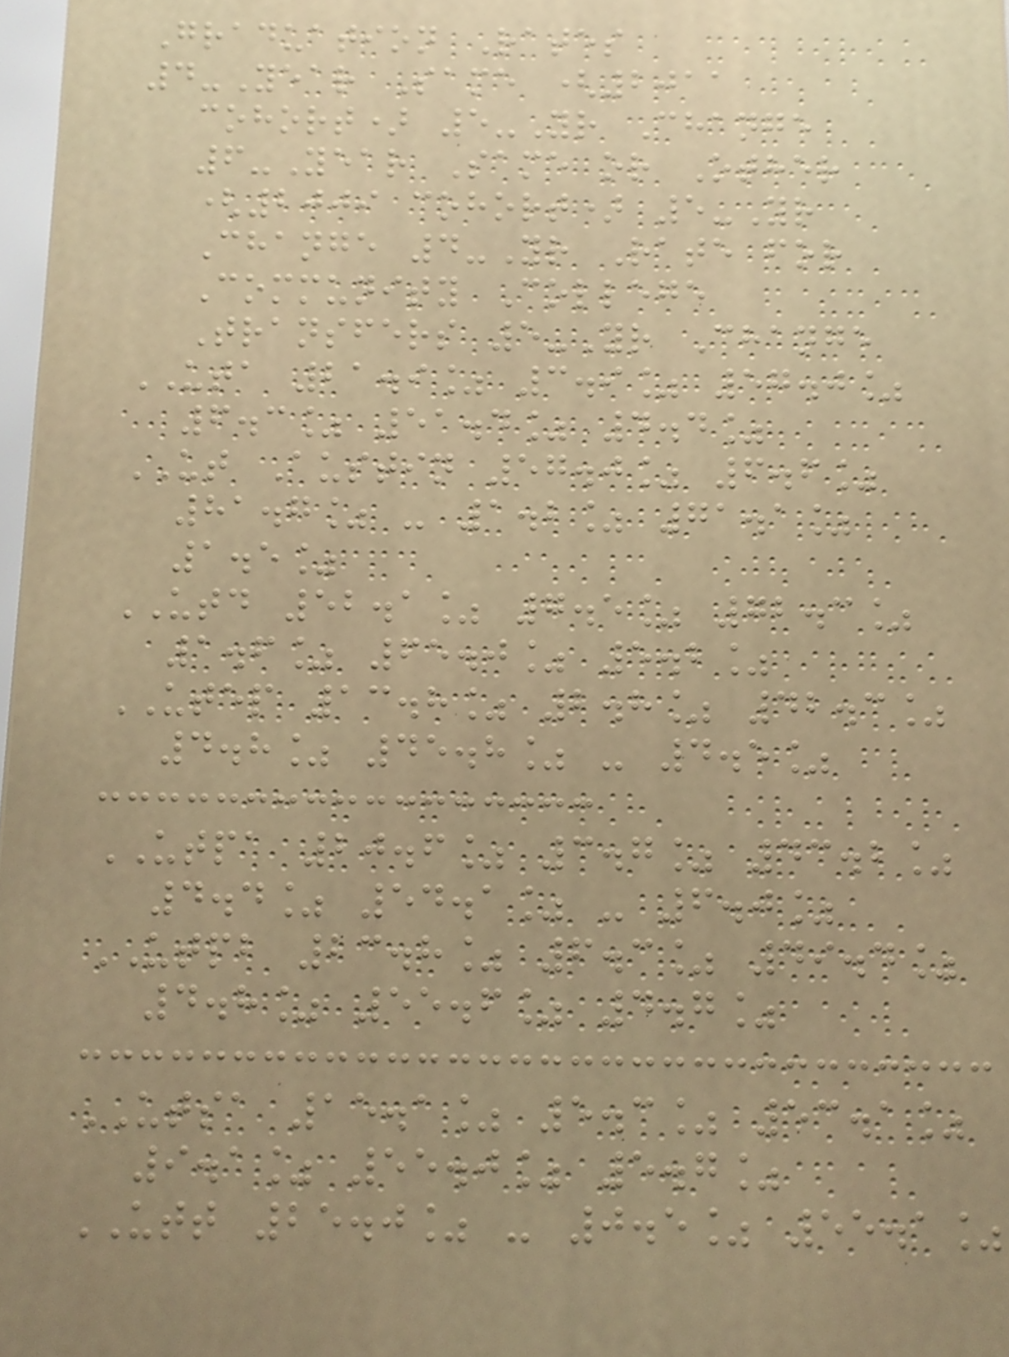Graduation Rates
4-Year Same (2011
cohort) 5-Yr Change
6-Year Same or Other
(2009 cohort) 5-Yr
Change 4-Yr Rate for
Community College
Transfers 5-Yr Change
UTA 21.9% 3.9% 57.0%
6.3% 51.4% 4.4%
UT Austin 57.0% 6.6%
81.7% - 1.2% 71.1%
1.5%
UTD 52.1% 7.5% 72.3%
1.6% 65.0% 5.2%
UTEP 13.8% 2.8% 42.3%
4.8% 45.8% - 4.5%
UTPA 20.6% 3.7% 43.2%
4.4% 54.1% - 6.0%
UTPB 23.8% 6.3% 49.4%
4.8% 55.6% 4.7%
UTSA 15.1% 5.3% 53.1%
9.1% 55.0% 5.7%
UTT 25.0% - 0.5% 55.1%
